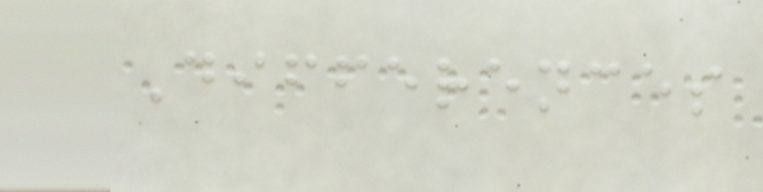Differences
